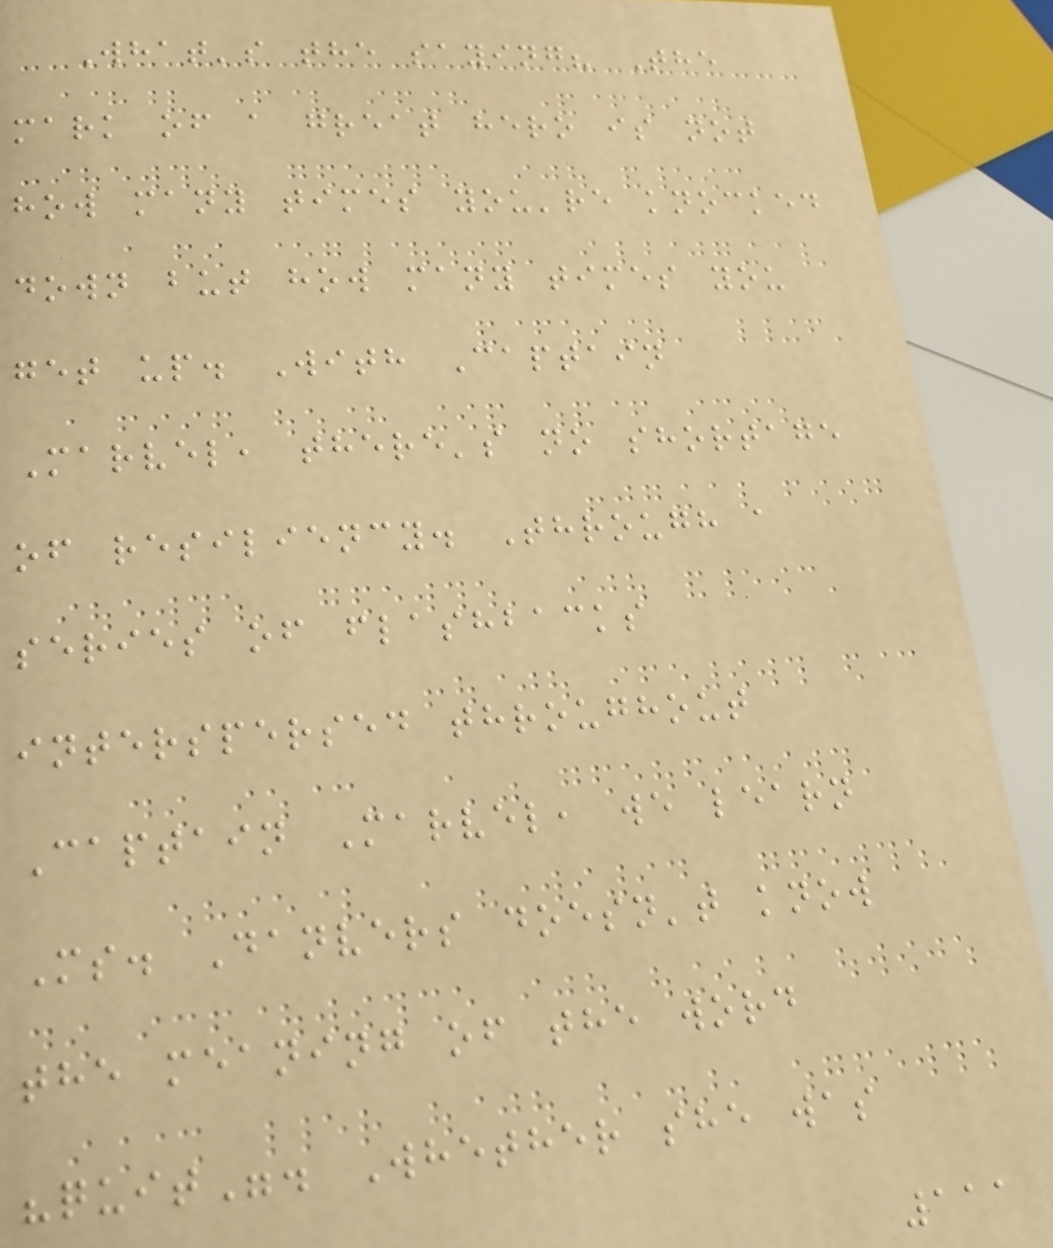What's the saying? The
mark of a great hero is not
how many times you're knocked
down but how many times you
get up. With Captain
Marvel, there's no shortage
of resiliency. Through a
series of flashbacks
interspersed throughout
Captain Marvel, we learn
Ms. Danvers doesn't know
the meaning of the word
"quit". Whether she was
111
